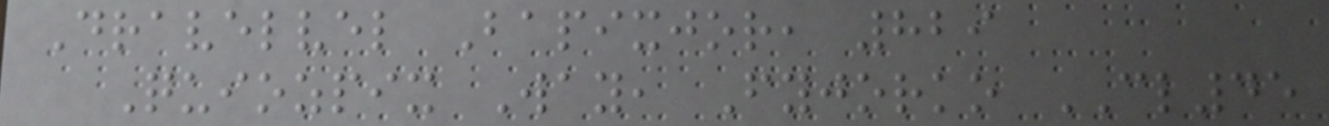Dravelvel Bapixjor, 829
Quiozpix Way, Fyjorko CL45
